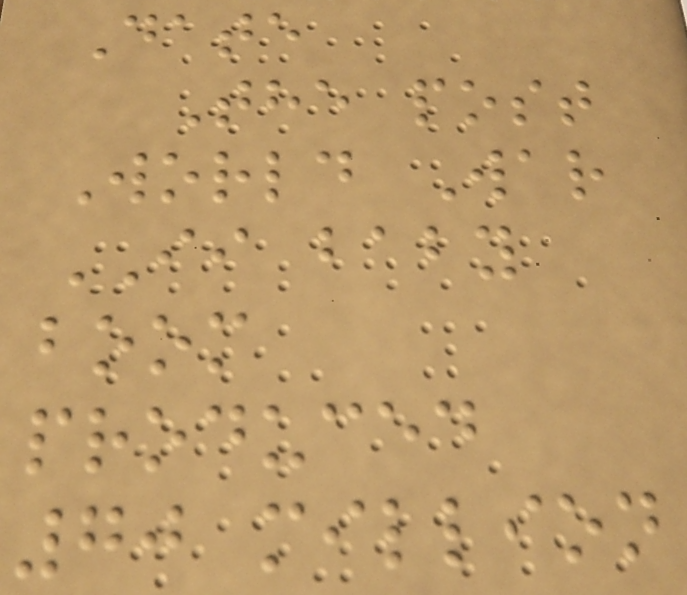Date
The post
World War
II baby
boom
produced
70 million
